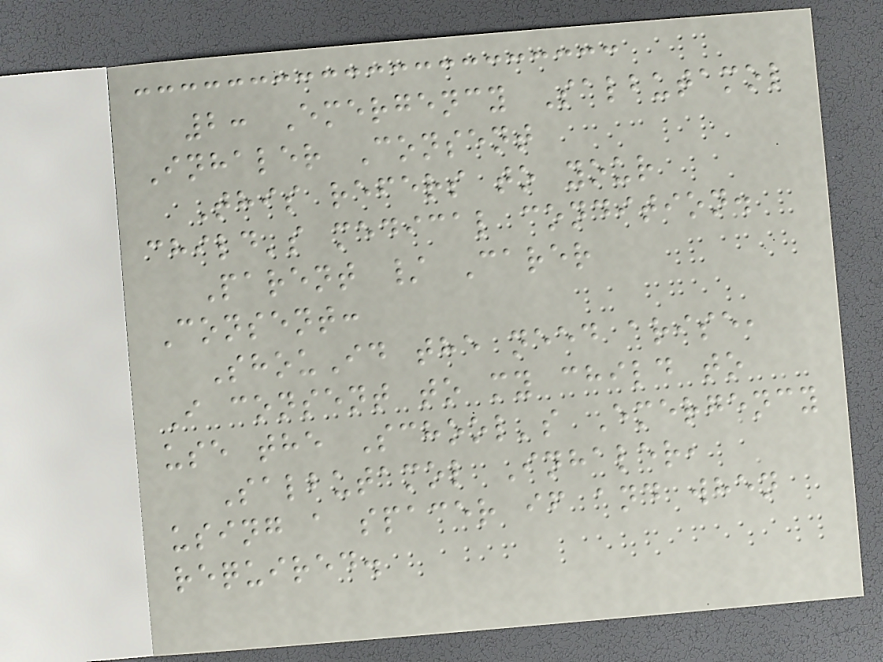2: Emergency Salbutamol
Inhaler Consent
This refers to your
child's medical condition.
Parent / Carer
Consent:
ShouId the need arise,
I consent to my child to
use the School's Emergency
Salbutamol Inhaler,
using a spacer if and when
required.
